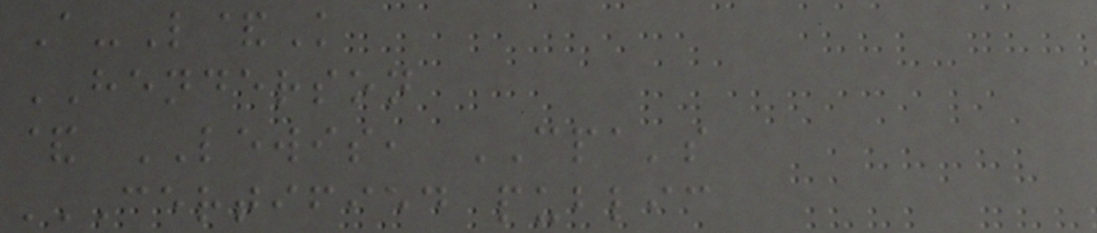A-L&K
HENDERSON
& LEWIS, CPA's
CERTIFIED PUBLIC
